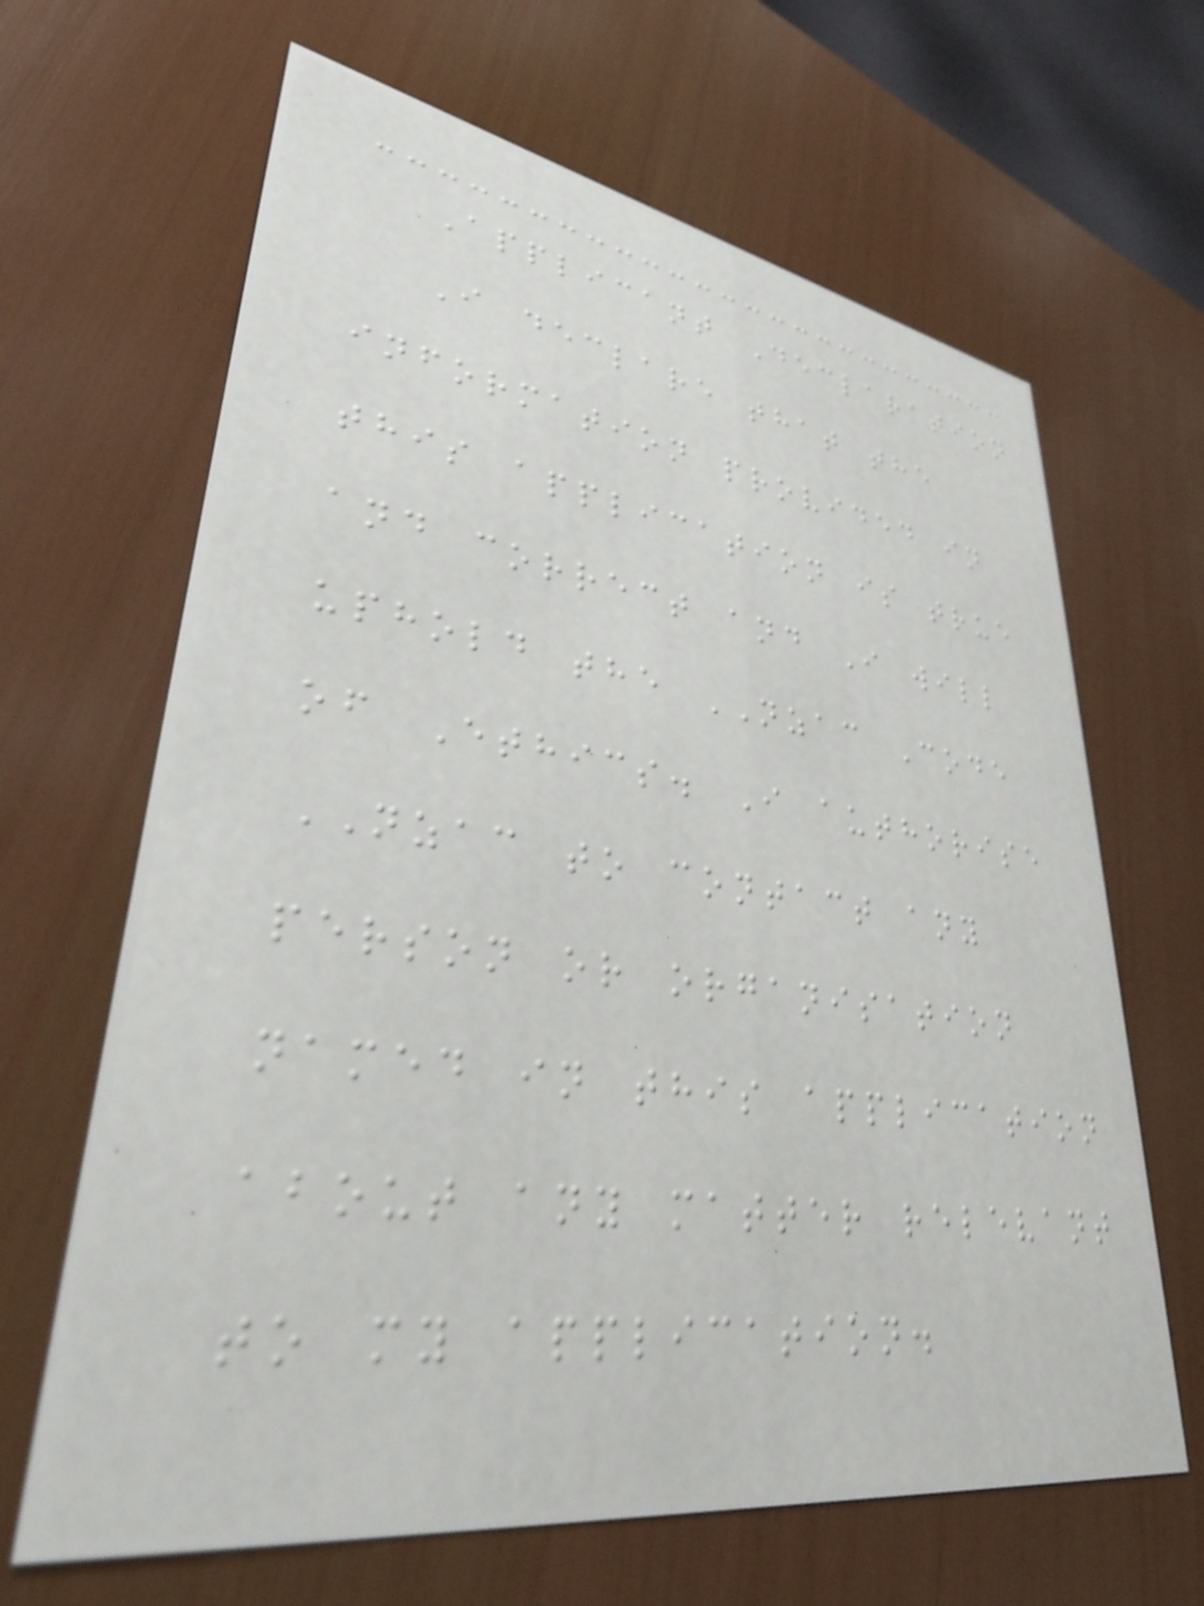Applicant Declaration
I declare that the
information provided in
this application is true
and correct and I will
uphold the NZAC Code
of Ethics. I authorise
NZAC to contact any
person or organisation
named in this application
about any matter relevant
to my application.
